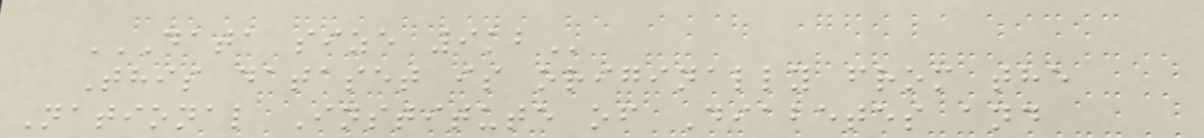DATA SIZE 9KB
This dataset is originally from the
National Institute of Diabetes and
